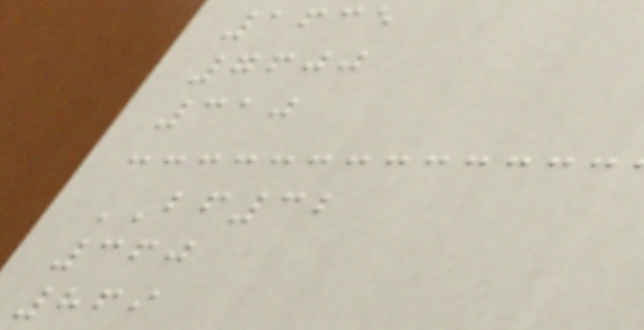1635
7600
310
BF32
360
869
